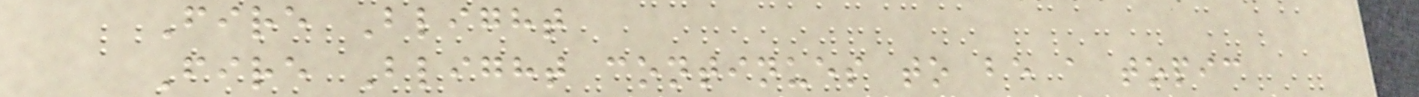Fire Blight
Fire Blight continues to be a topic
